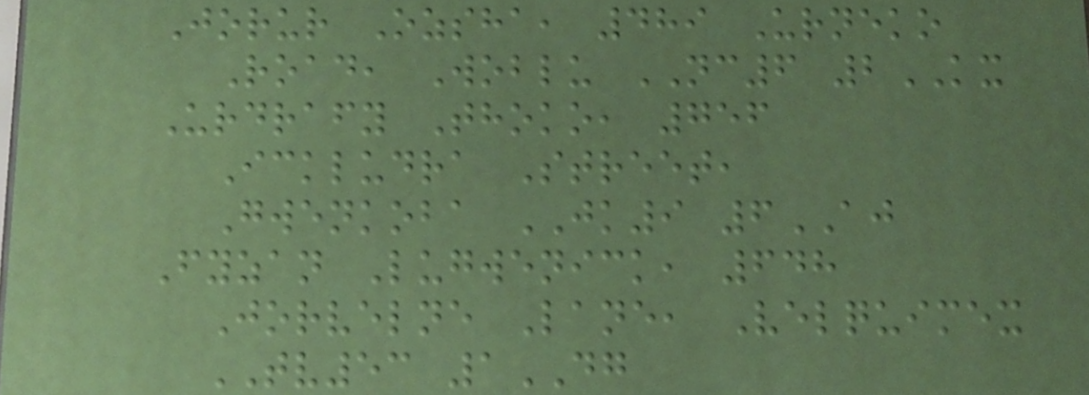Jorur Ozsha, 489 Urneko
Road, Woblu NC6 2KX
Urdrafy Thoko, 756
Ickludra Street,
Gwenkoba JK9 6AJ
Fyzan Lugwenick, 648
Jorvelne Lane, Velquimex
TV53 1DG
